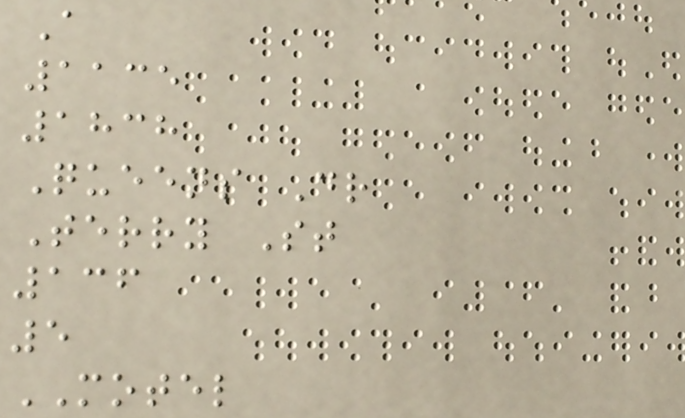A
1135
1838
Queens Dr
Terry St
136
5
MOTEL
